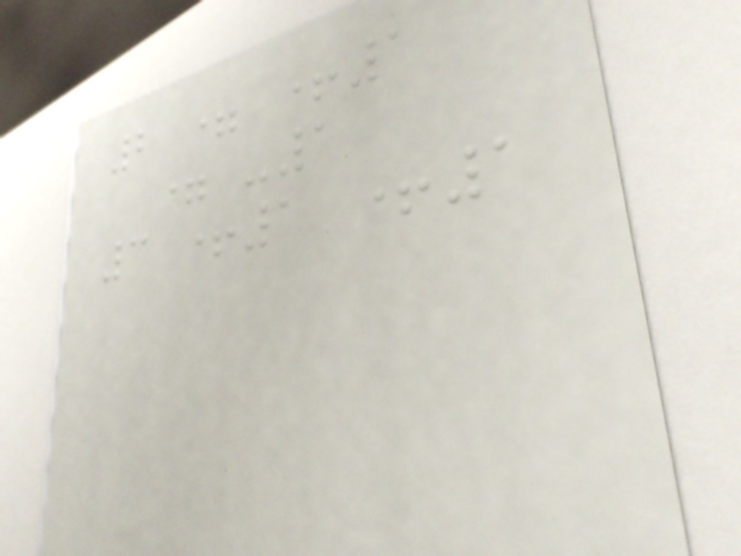2 = +1
= -1
3 +1 +1
